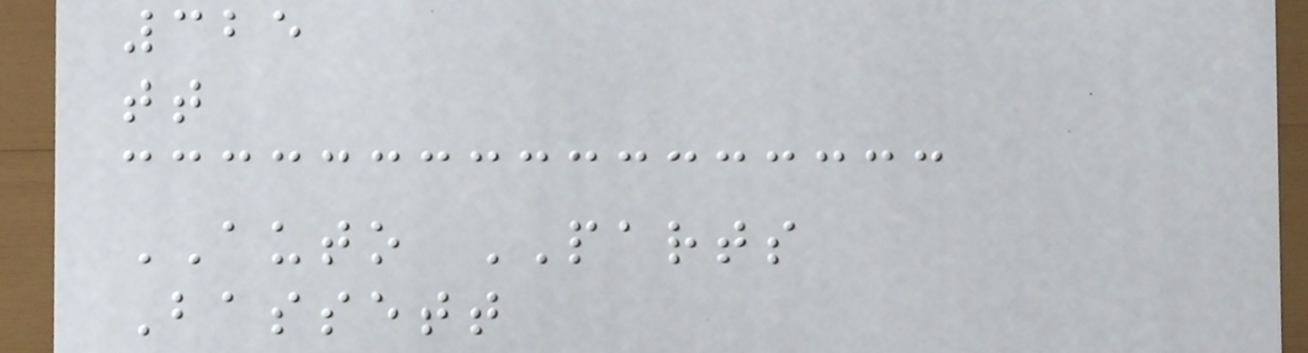325
tt
AUTO PARTS
Bassett
